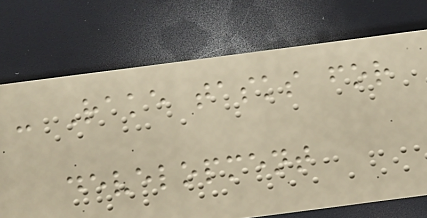- Rake tasks for
development
